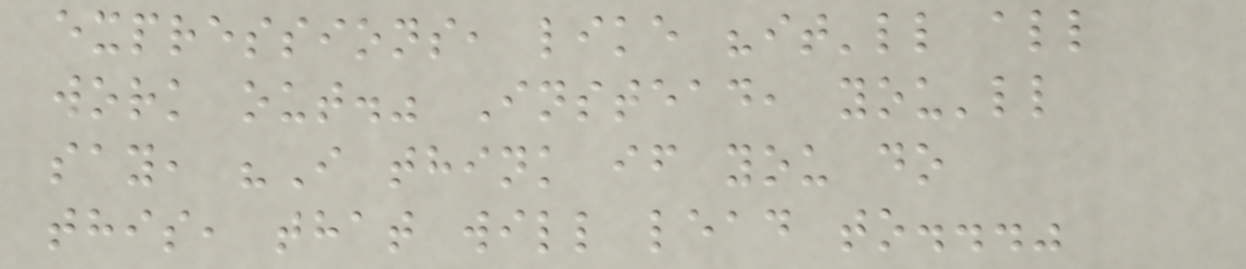expressions, like "it'll all
work out." Instead, you'll
say, "I think if you do
this, that will lead to..."
